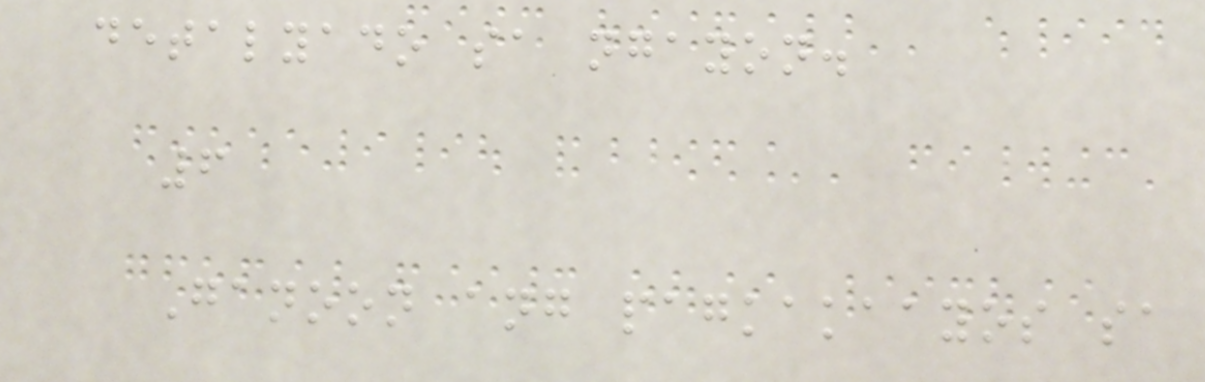detalyado sa ngayon.
6
Ganoon ang pagkakaayos sa
